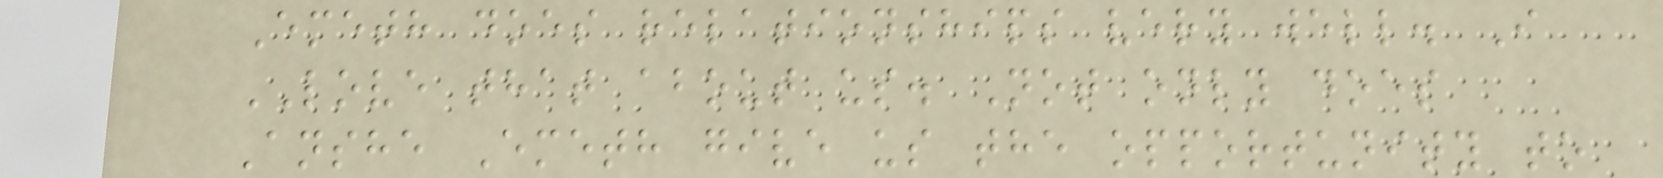Emeth does relationships very well. I
LOVE that about us. Not only does
Anshe Emeth give us the opportunity to
